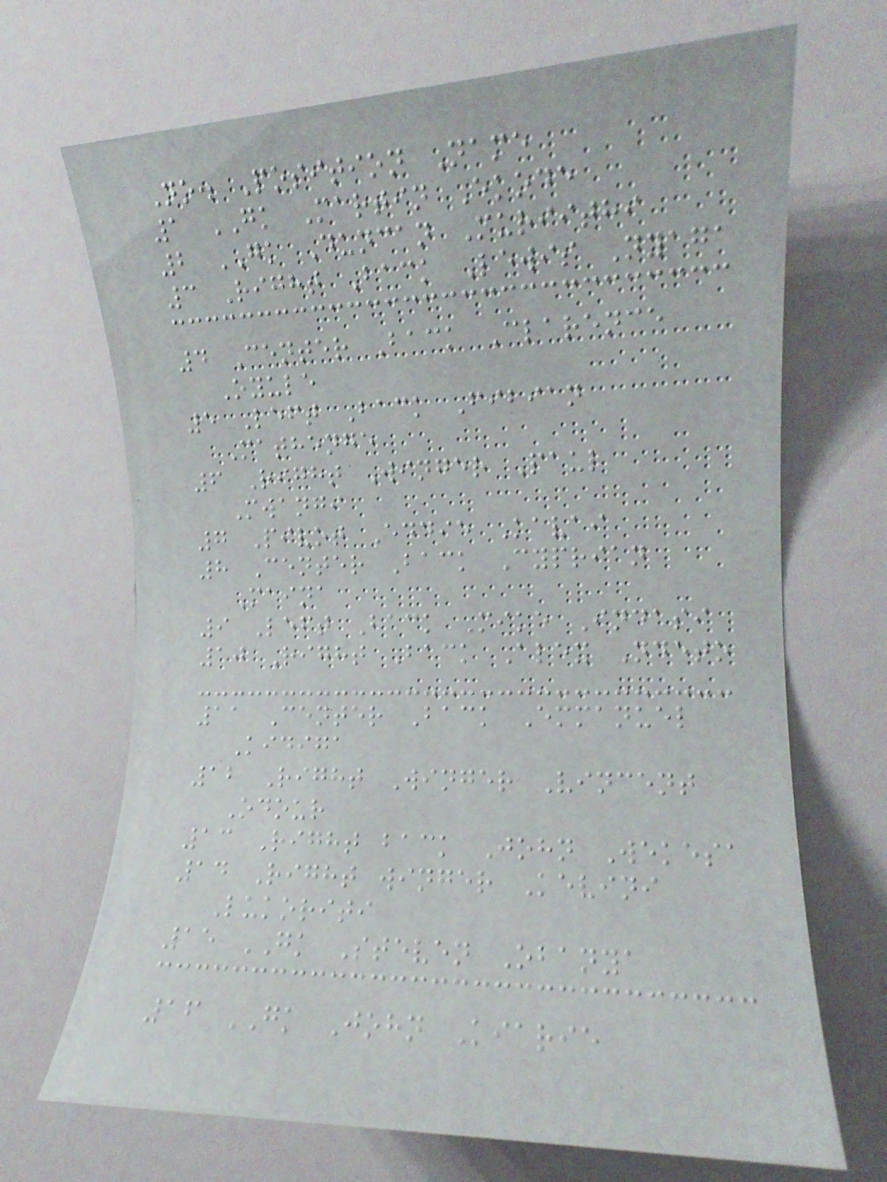No. Position Name
1 GK Martin Ekode
2 GK Duncan Muriithi
3 Right Back Lewis Nyaga
4 Center Back Clarence
Oyule
5 Left Back Fibian
Mathenge
6 Right Winger Paul
Mwangi
7 Pivot Eddie Kavai
8 Center Back Cyprian
Maina
9 Left Back Mike Indasi
10 Right Back Alex Ndeto
11 Center Back Emmanuel
Kidiga
12 Right Winger Vincent
Odour
13 Right back John Wekesa
14 Right winger Kevini
Lukoriti
15 GK Steven Obanya
16 GK John Kiarie
